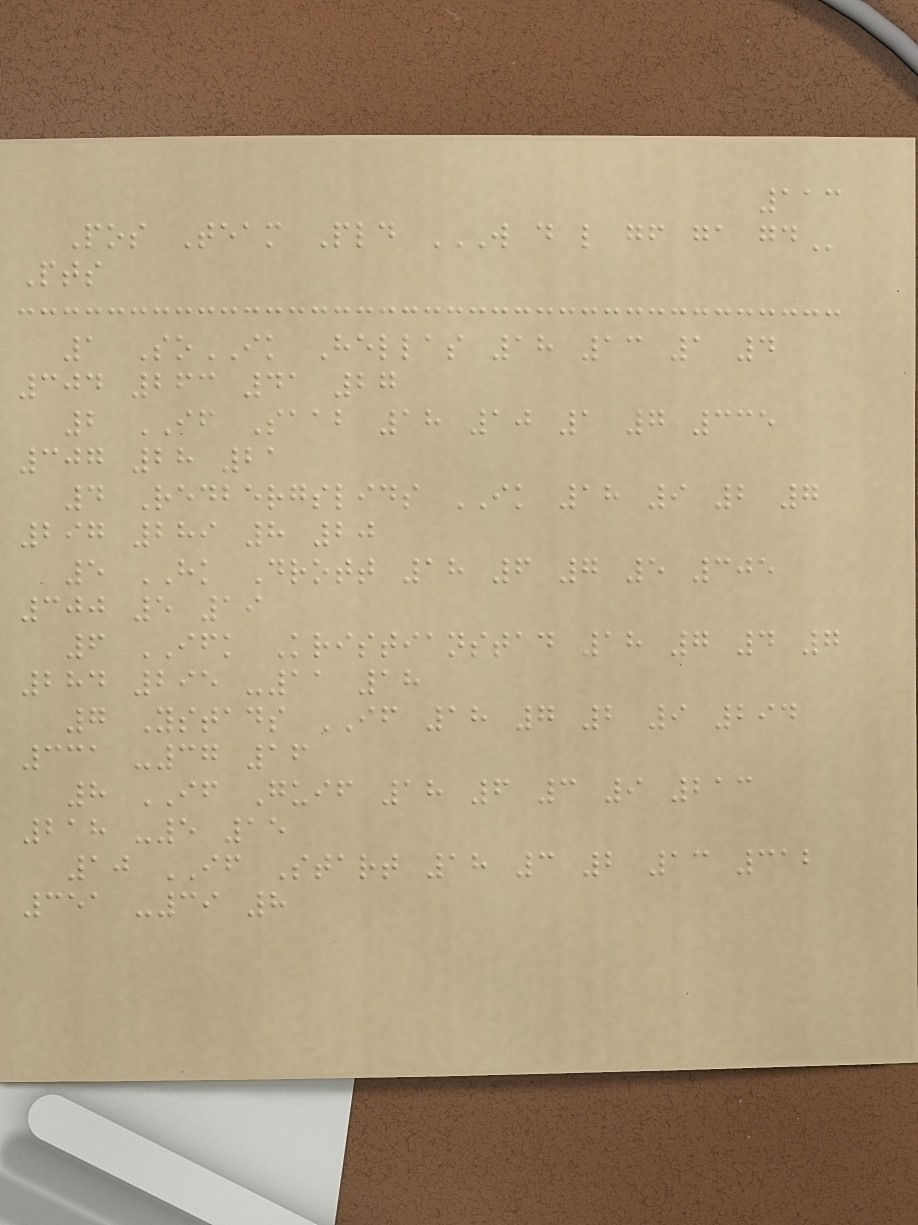113
Pos Team Pld W D L GF GA GD
Pts
1 SoIK Hellas 18 13 1 4
304 263 41 27
2 IF Saab 18 10 1 7 335
307 28 21
4 Redbergslids IK 18 9 2 7
297 289 8 20
5 HK Drott 18 6 7 5 305
300 5 19
6 IFK Kristianstad 18 7 4 7
284 295 -11 18
7 Ystads IF 18 7 2 9 294
331 -37 16
8 IF Guif 18 6 3 9 213
218 -5 15
10 IF Start 18 3 2 13 312
351 -39 8
